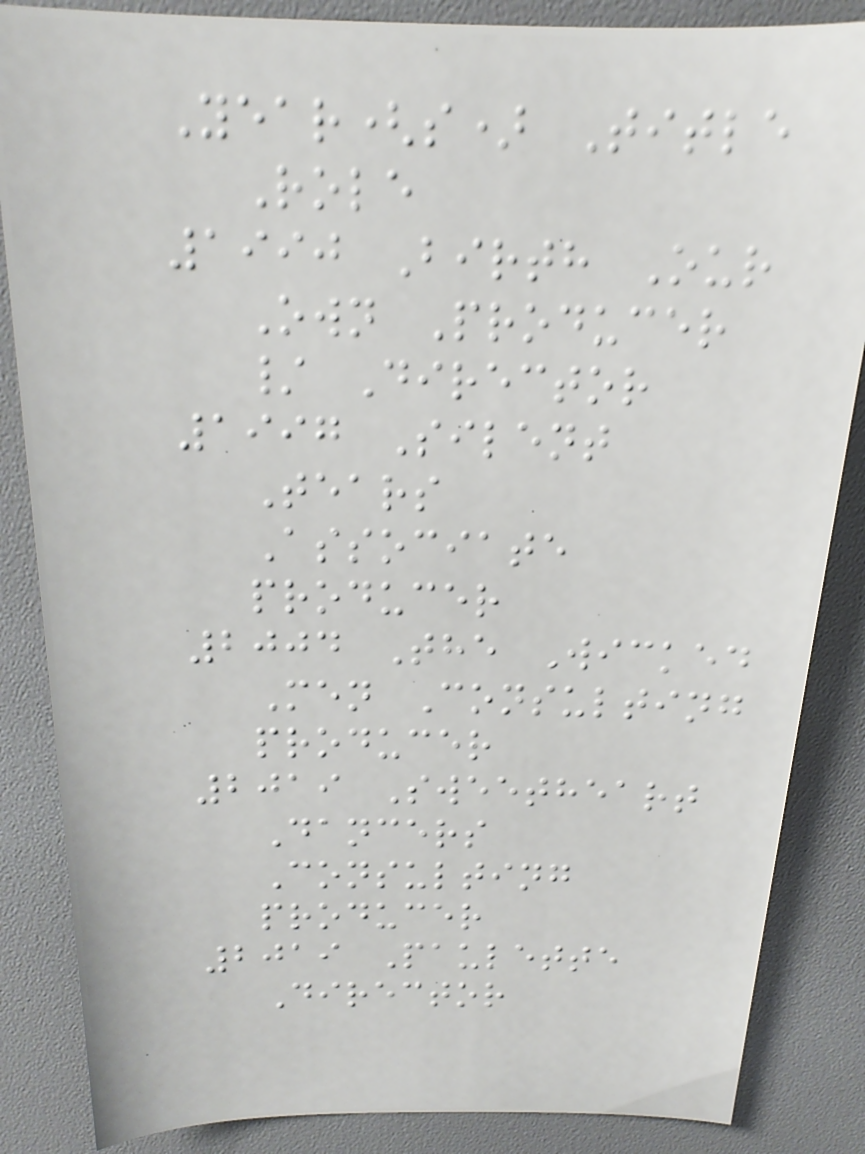Year(s) Title
Role
1990 Birth Our
Own Producer
/ Director
1997 Silent
Tears
Associate
producer
2004 The Wicked
Men Consulting
producer
2019 Sweetheart
Dancers
Consulting
producer
2019 Paulette
Director
